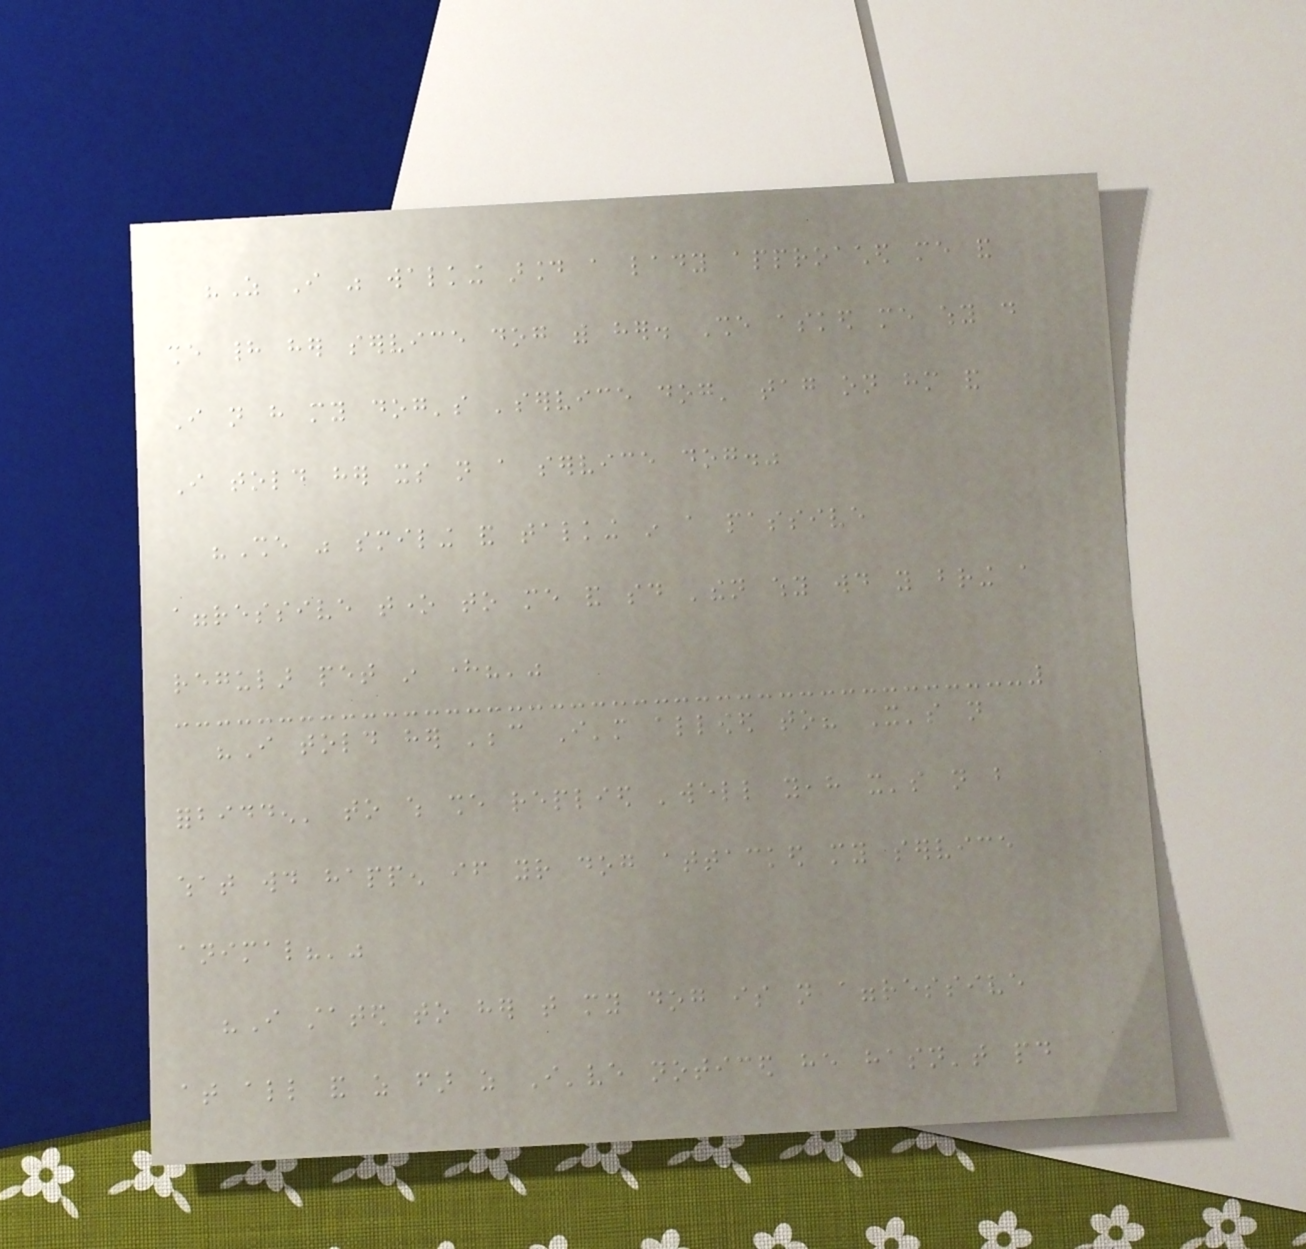"As I was walking around a lady approached me and
she had her service dog with her. She asked me why do
I not have my dog's 'service dog' tag on him and
I told her its not a service dog."
"She was smiling and talking in a passive
aggressive tone to me and said 'then why would you bring a
regular pet in here?'"
"I told her 'because I'm allowed to? It's not
forbidden' to which she replied 'well yeah it's not but
what would happen if your dog attacked my service
animal?'"
"I stated to her that my dog is not aggressive
at all and as far as I've noticed he hasn't paid
